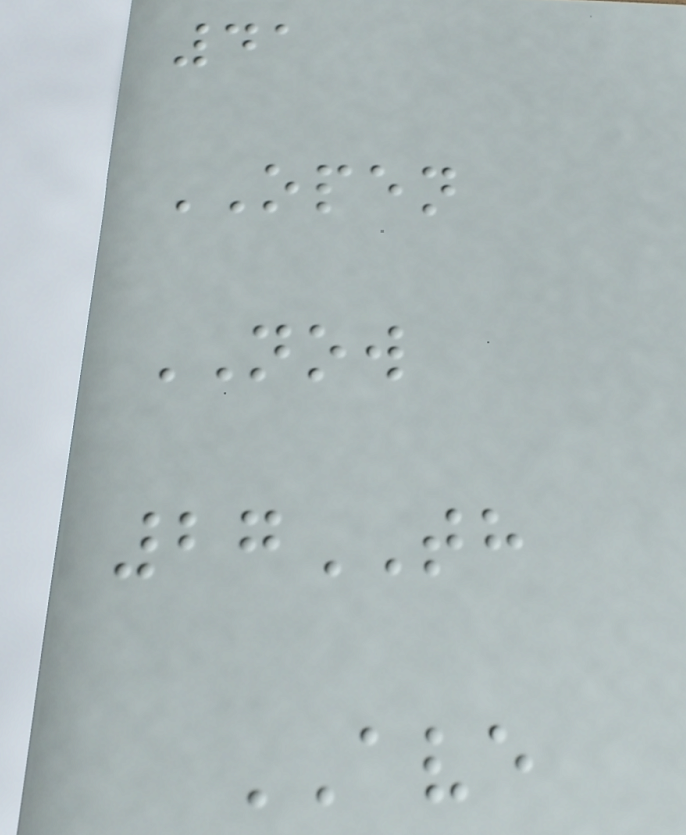41
OPEN
NOW
27TH
AVE
